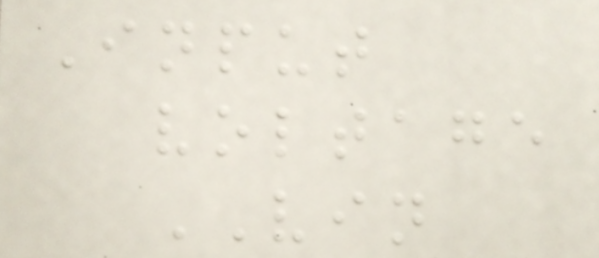Input
voltage
VIN
